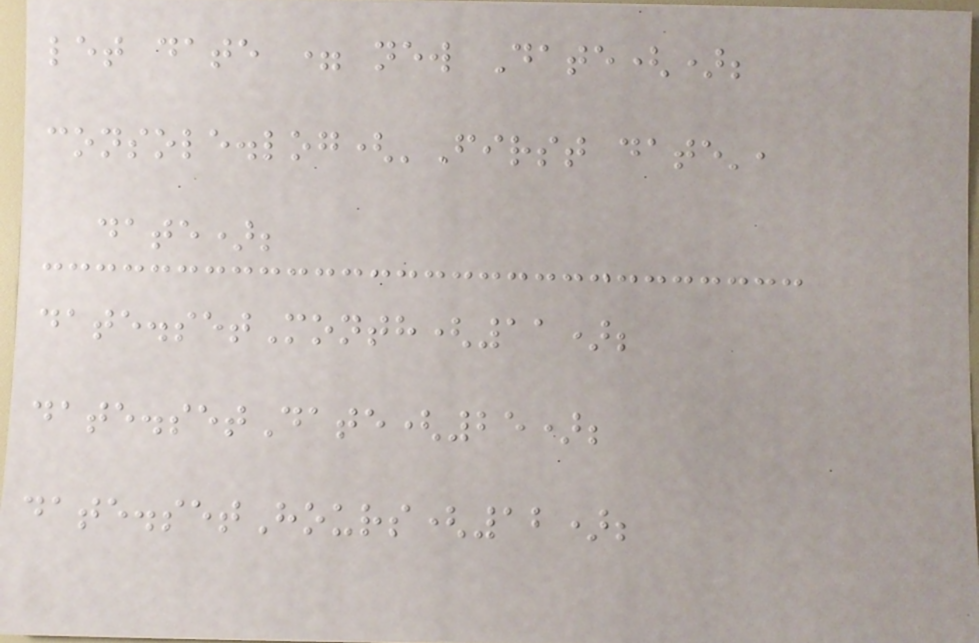let date = new Date();
console.log('First date',
date);
date.setMonth(11);
date.setDate(25);
date.setHours(12);
